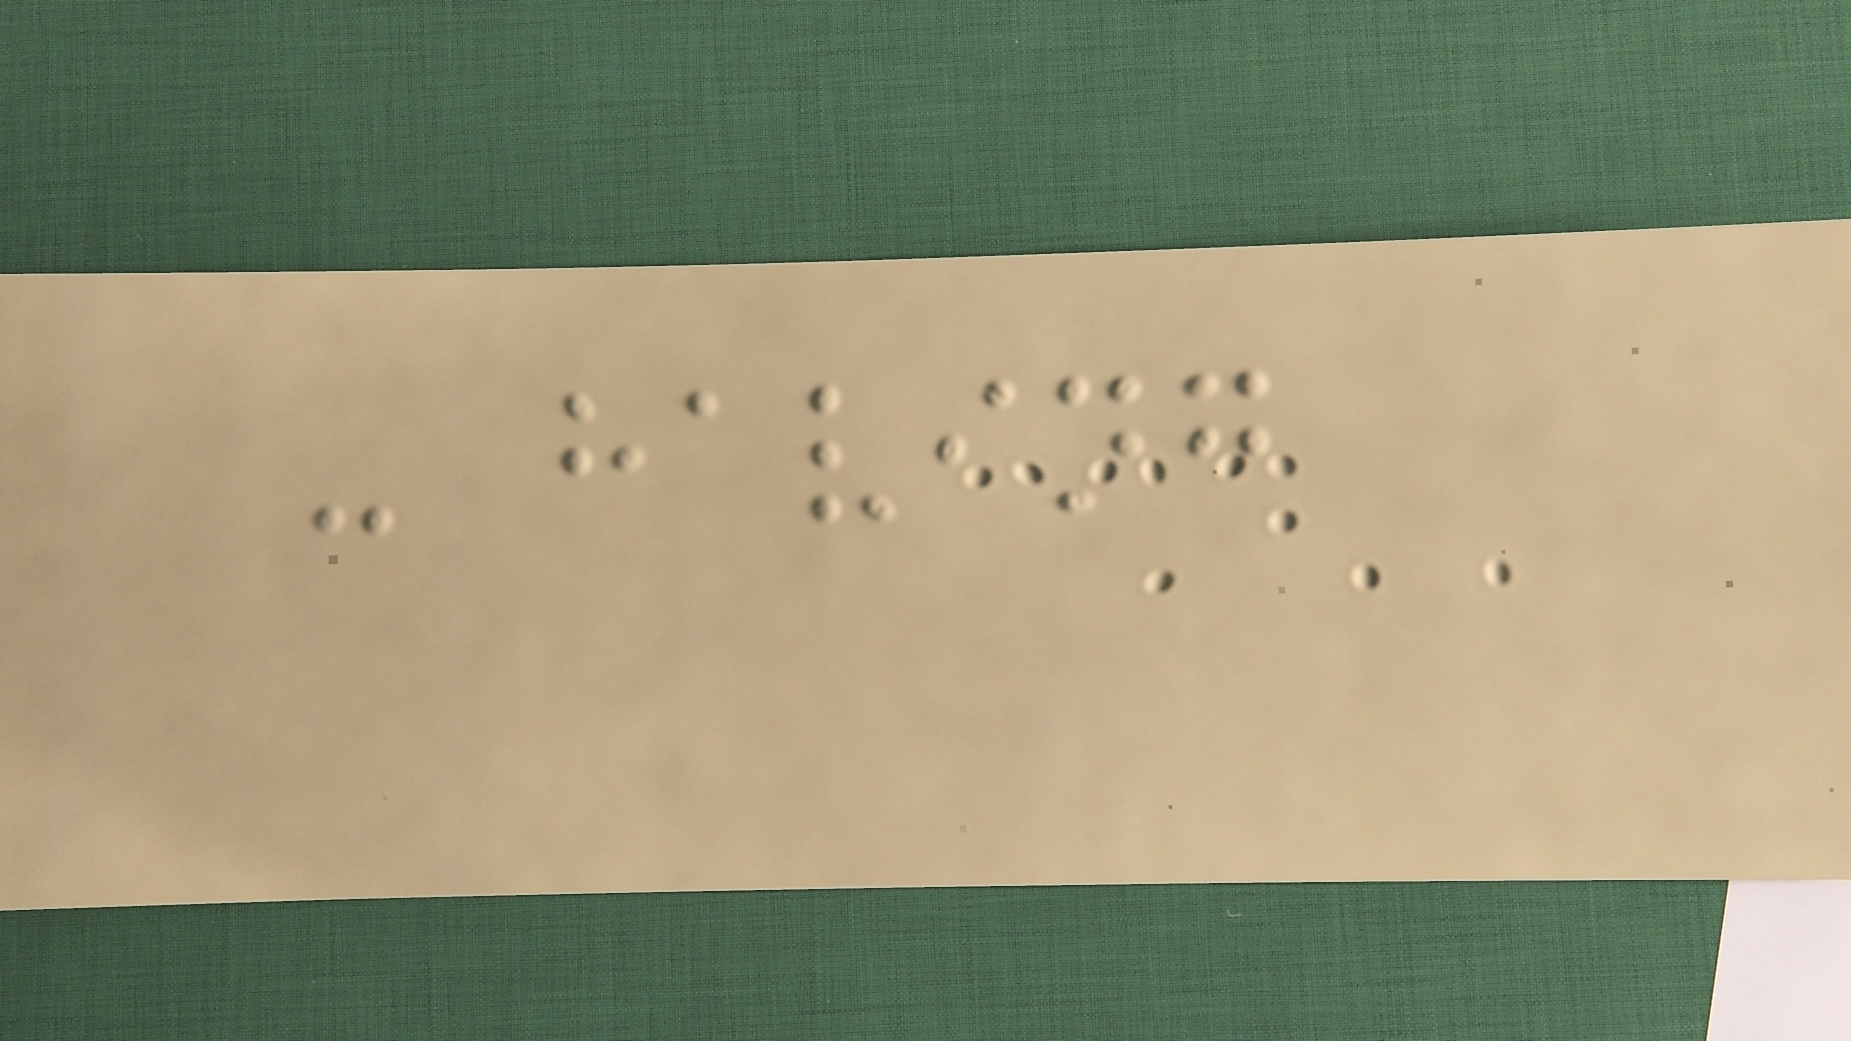- having
